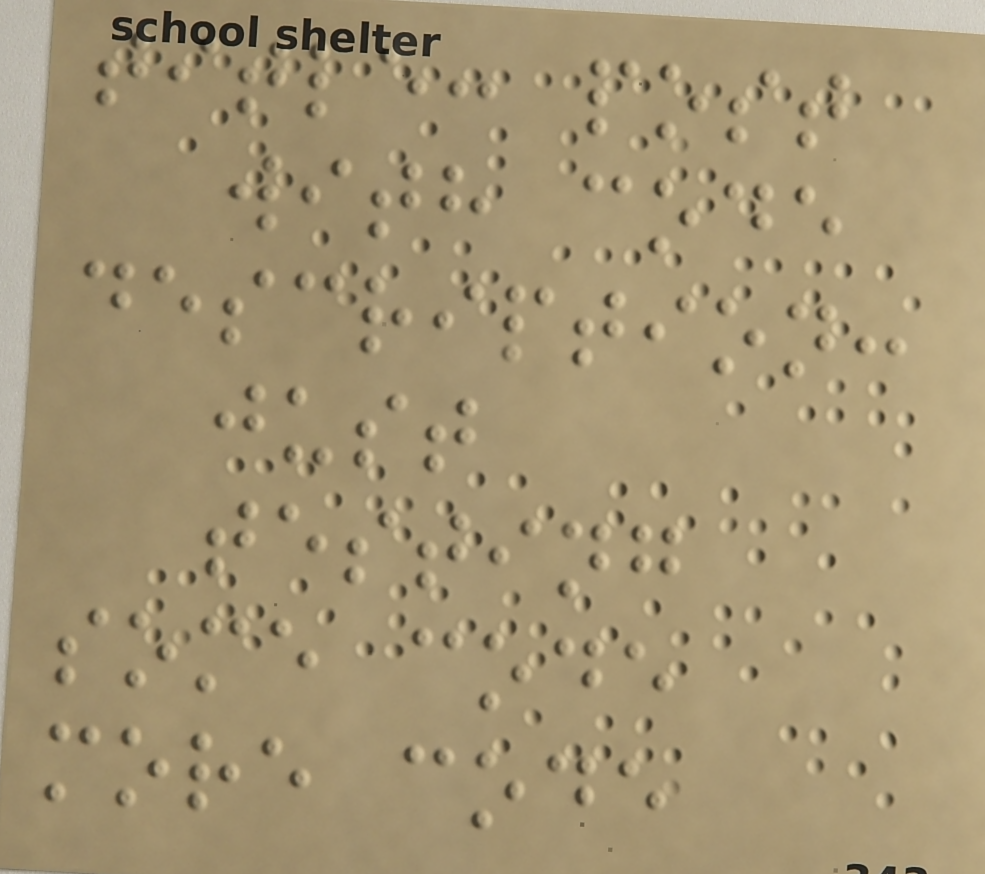title: post
with code
description:
just
testing
some code
more code
